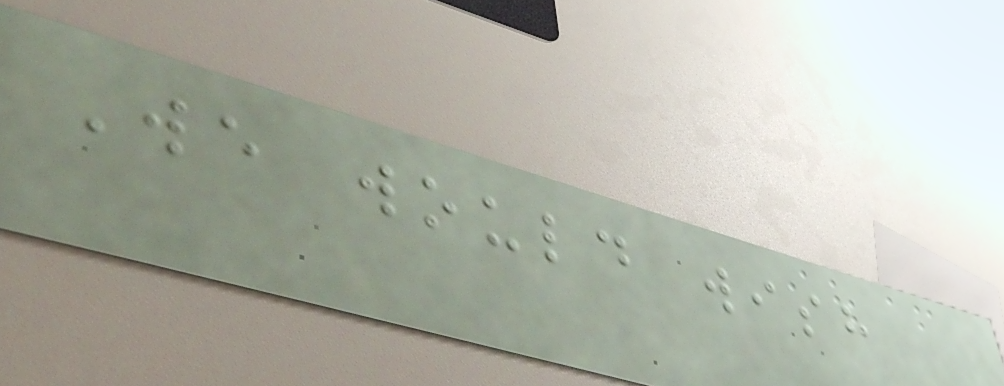We would wish
